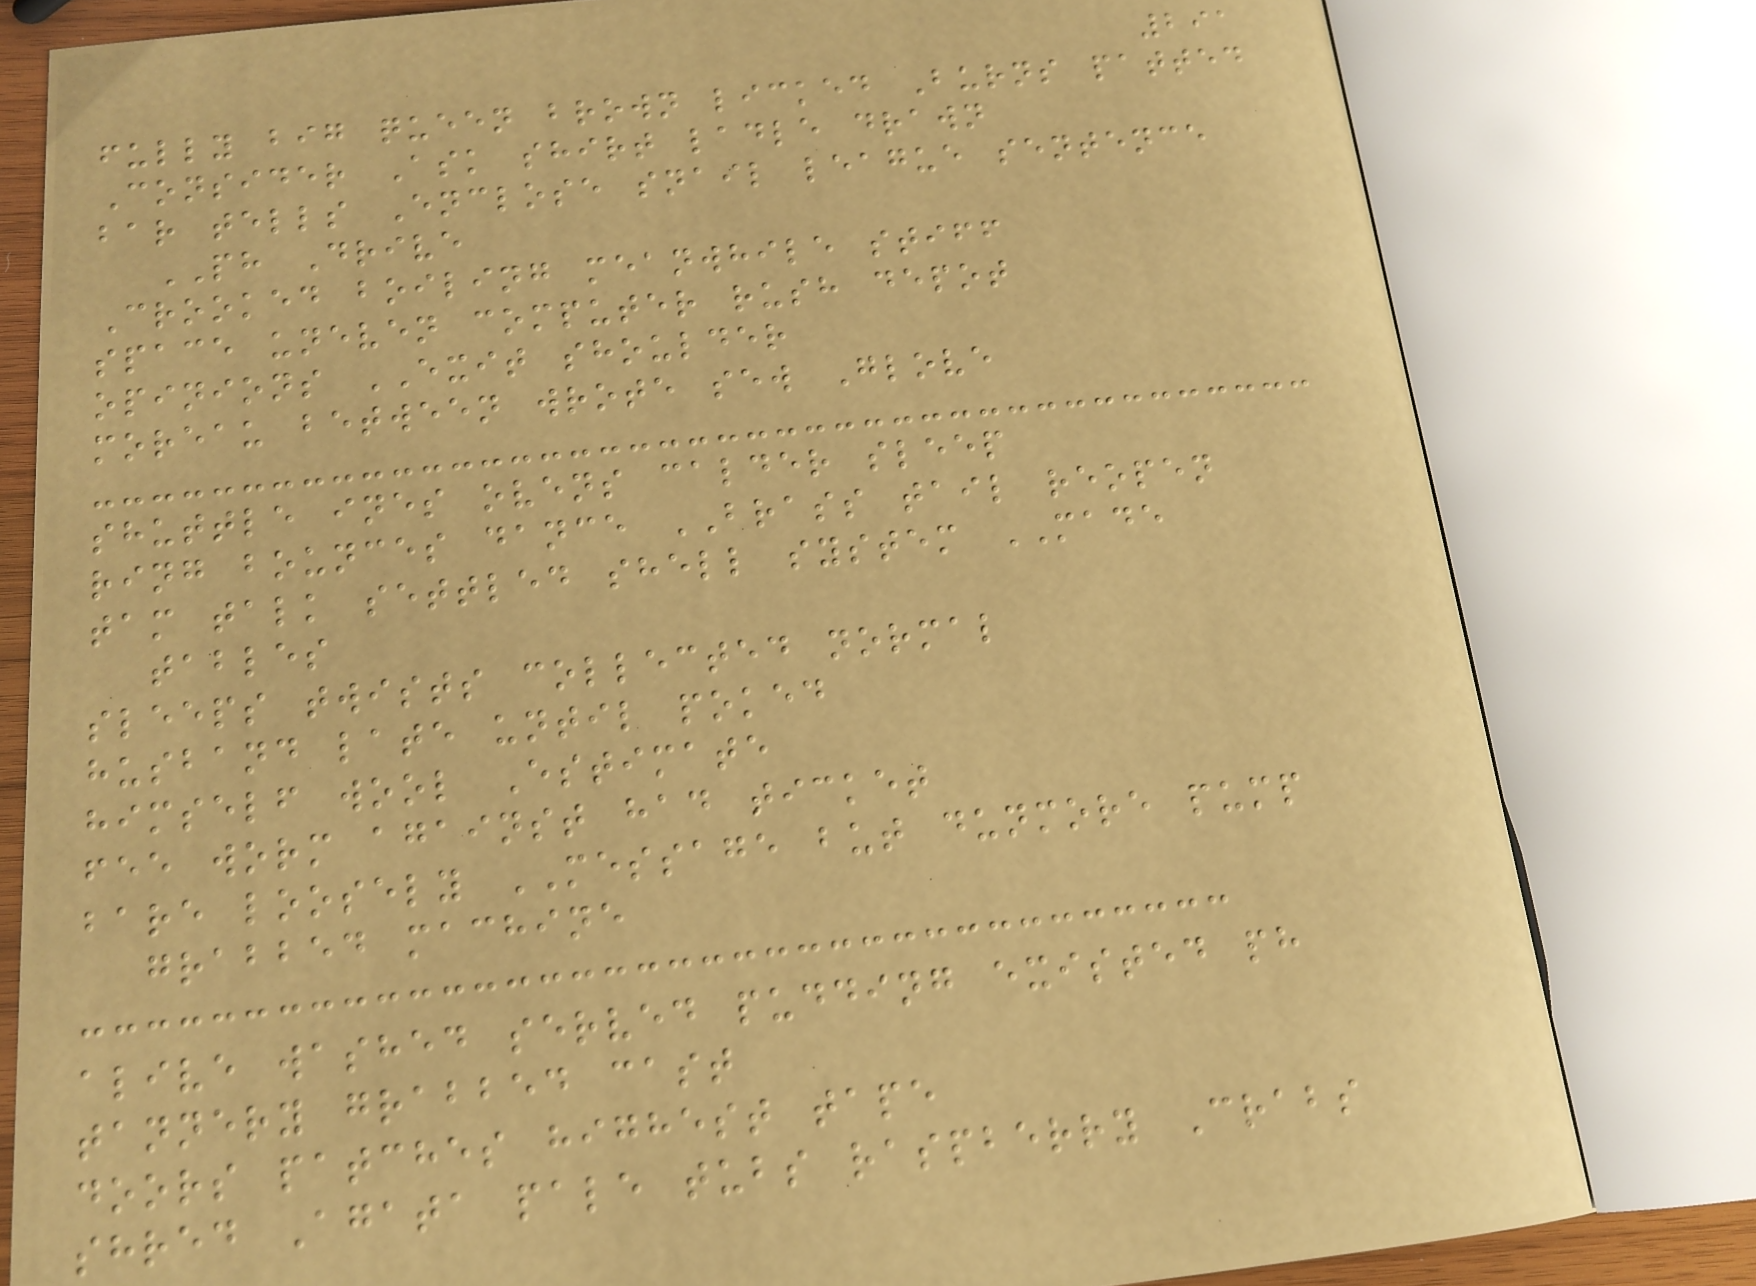291
fully big queen brown licked Burns patted
Consider Ask shirt ladle drawn
bar tells Enclose snail league sentence
PH Drive
Crooked boiling meanwhile stiff
space uneven computer rush depot
opinions EXIT shoulder
moreau between wrote sew Glove
shuttle ines ovens calder sleep
ring bounces dance BRASS tail reopen
tam talk settled shell system MADE
tables
sleeps twists collected normal
husband late until poked
himself wool Estimate
fee worm against had ticket
bare loosely MESSAGE but dunmore pump
grabbed machine
alive washed served pudding existed ph
tannery grabbed cast
doors patches highest tape
shred Agata pale tubs raspberry Crabs
